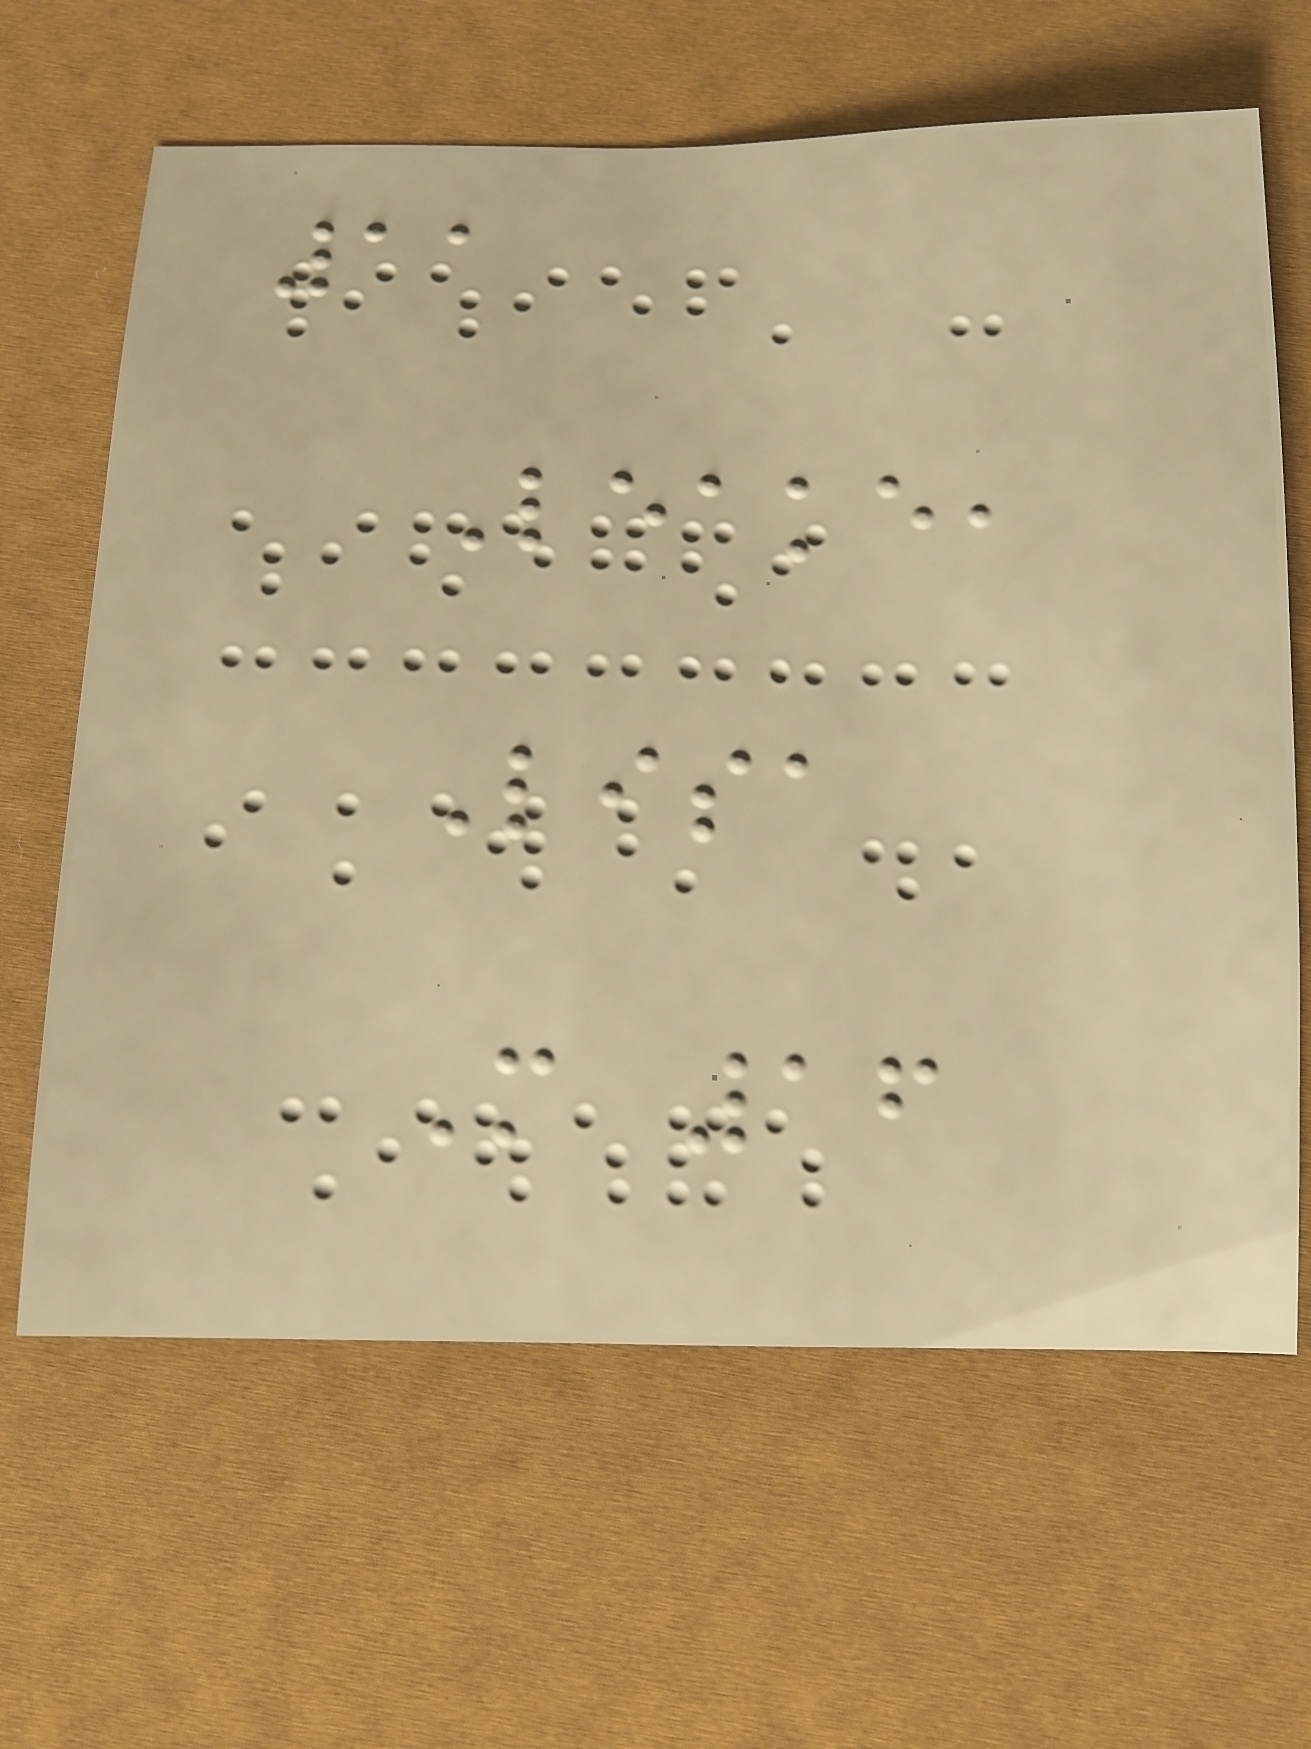11
Leake,
Lisa
M 16
